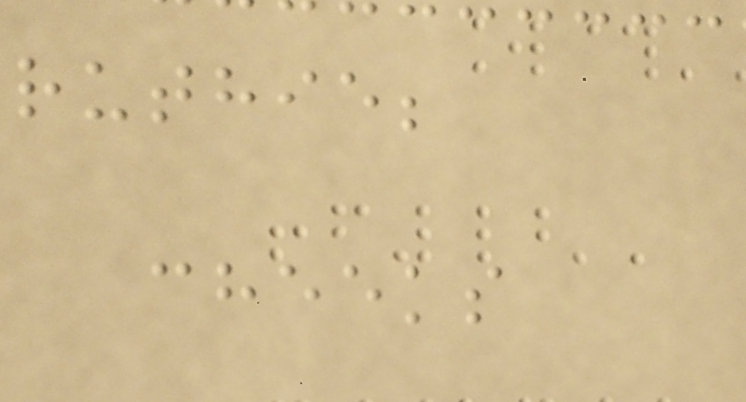ruthie;
cheeks
